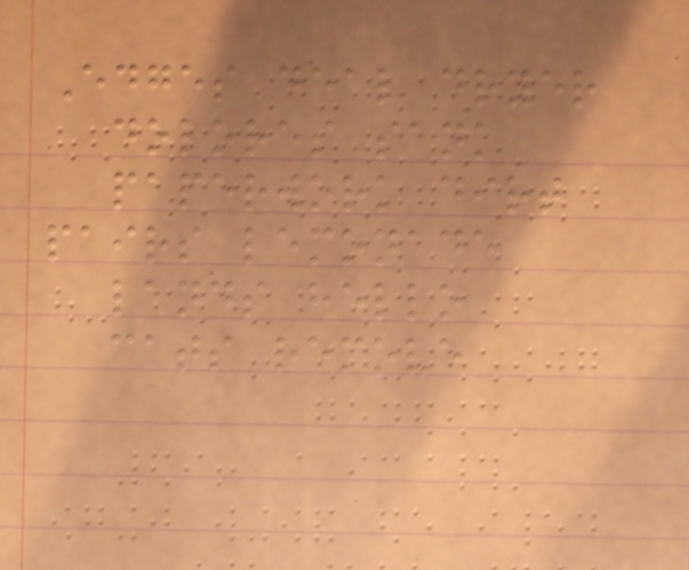Edges deal dryer
dolores sank
paperwork dirt
pairs lemonade
lands hello
cats remove
